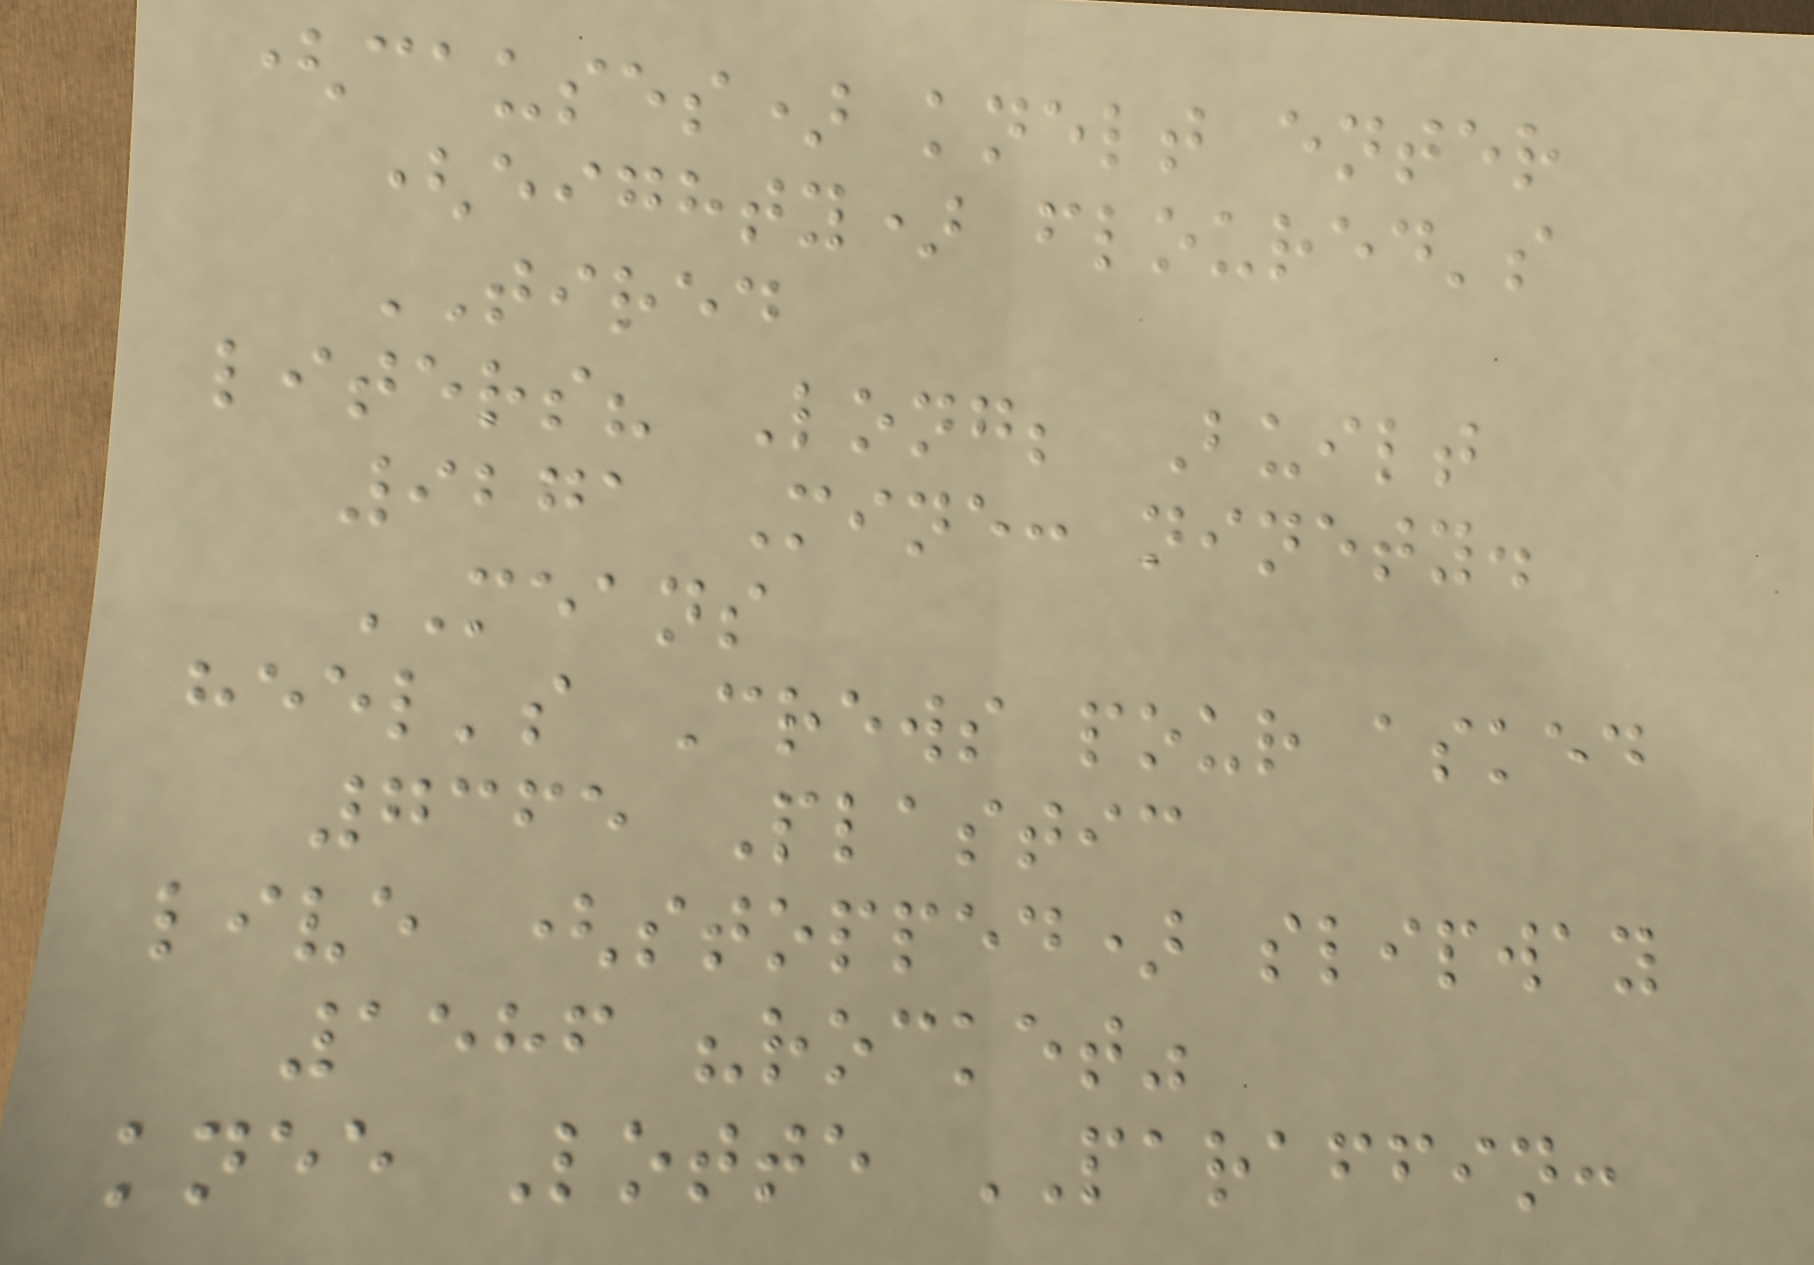(causes) knelt enter
(eighty) floured's
TIRED
liters? Long; Built
9271 Mine: ninety.
MEANS
heel's Crews pour asked
7365 Plastic
live (stopped) slipway
1586 "rocket"
knee Lotte PARAFFIN:
